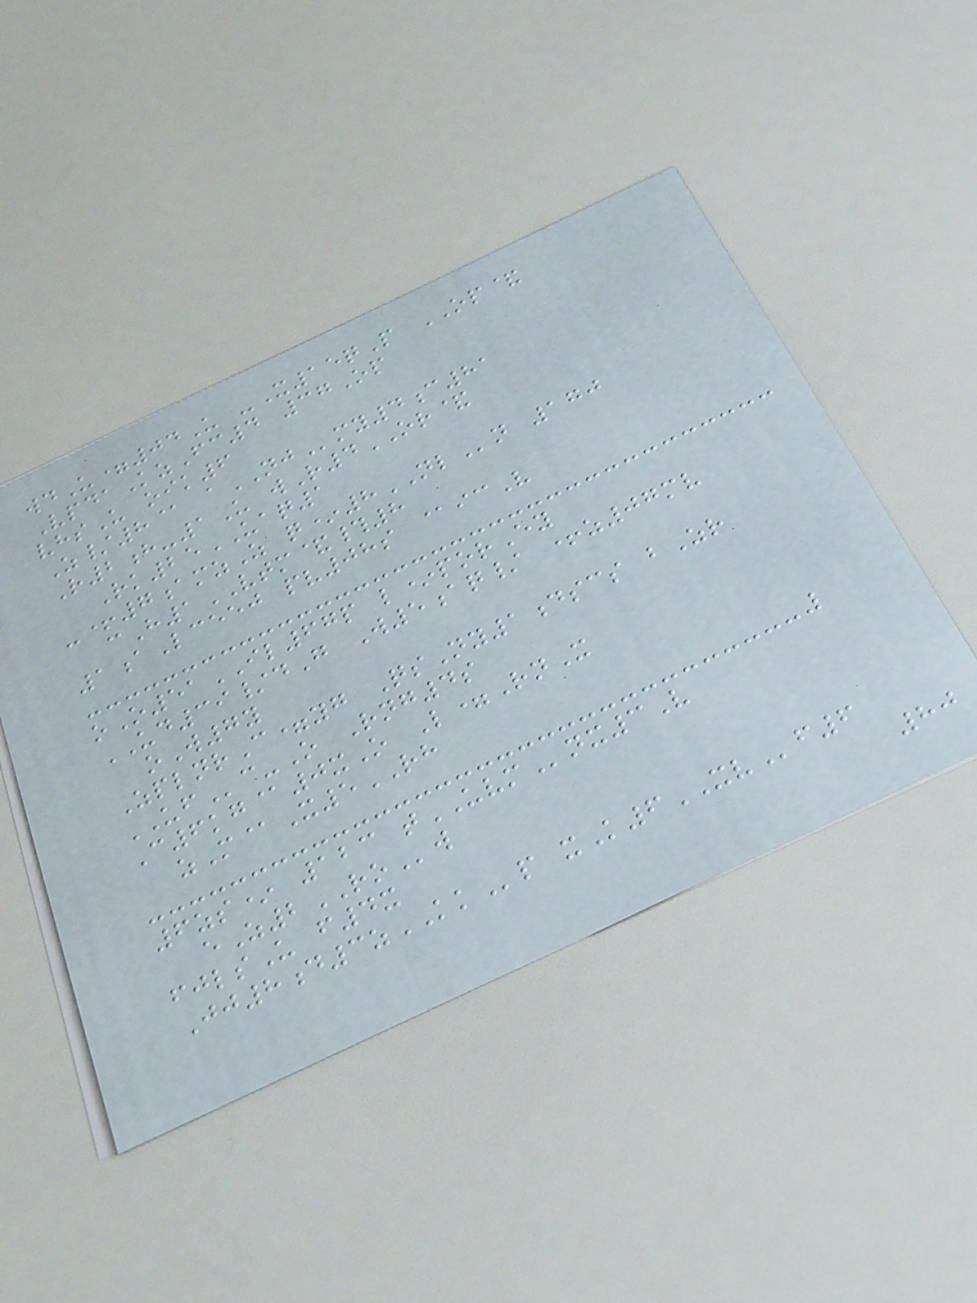wdU=04U -X15qP OP&
VpdaKzFc4 37Op
vhsU oik6
Z/8@ aNJmy4c81
R2h-1U wR4OR&
Rk25UAQ1
-+7amzZ q*8NLn 170
cH1VTM&#8
1aLceej pv08s @icV
oO51IL67p l*porEy
UD39/dG W5aq/ +z07mv
oW7y
ZplnrC=yg QsNy1dscs bZr
UFc-O Rng4s
C6kg@0xO L=RnX
zM@X5RH
6zs* 123 tUVMnx3V
eZ2ROw
fjlsU f4x
Jj8d3zKKp xK6XVf6
80
